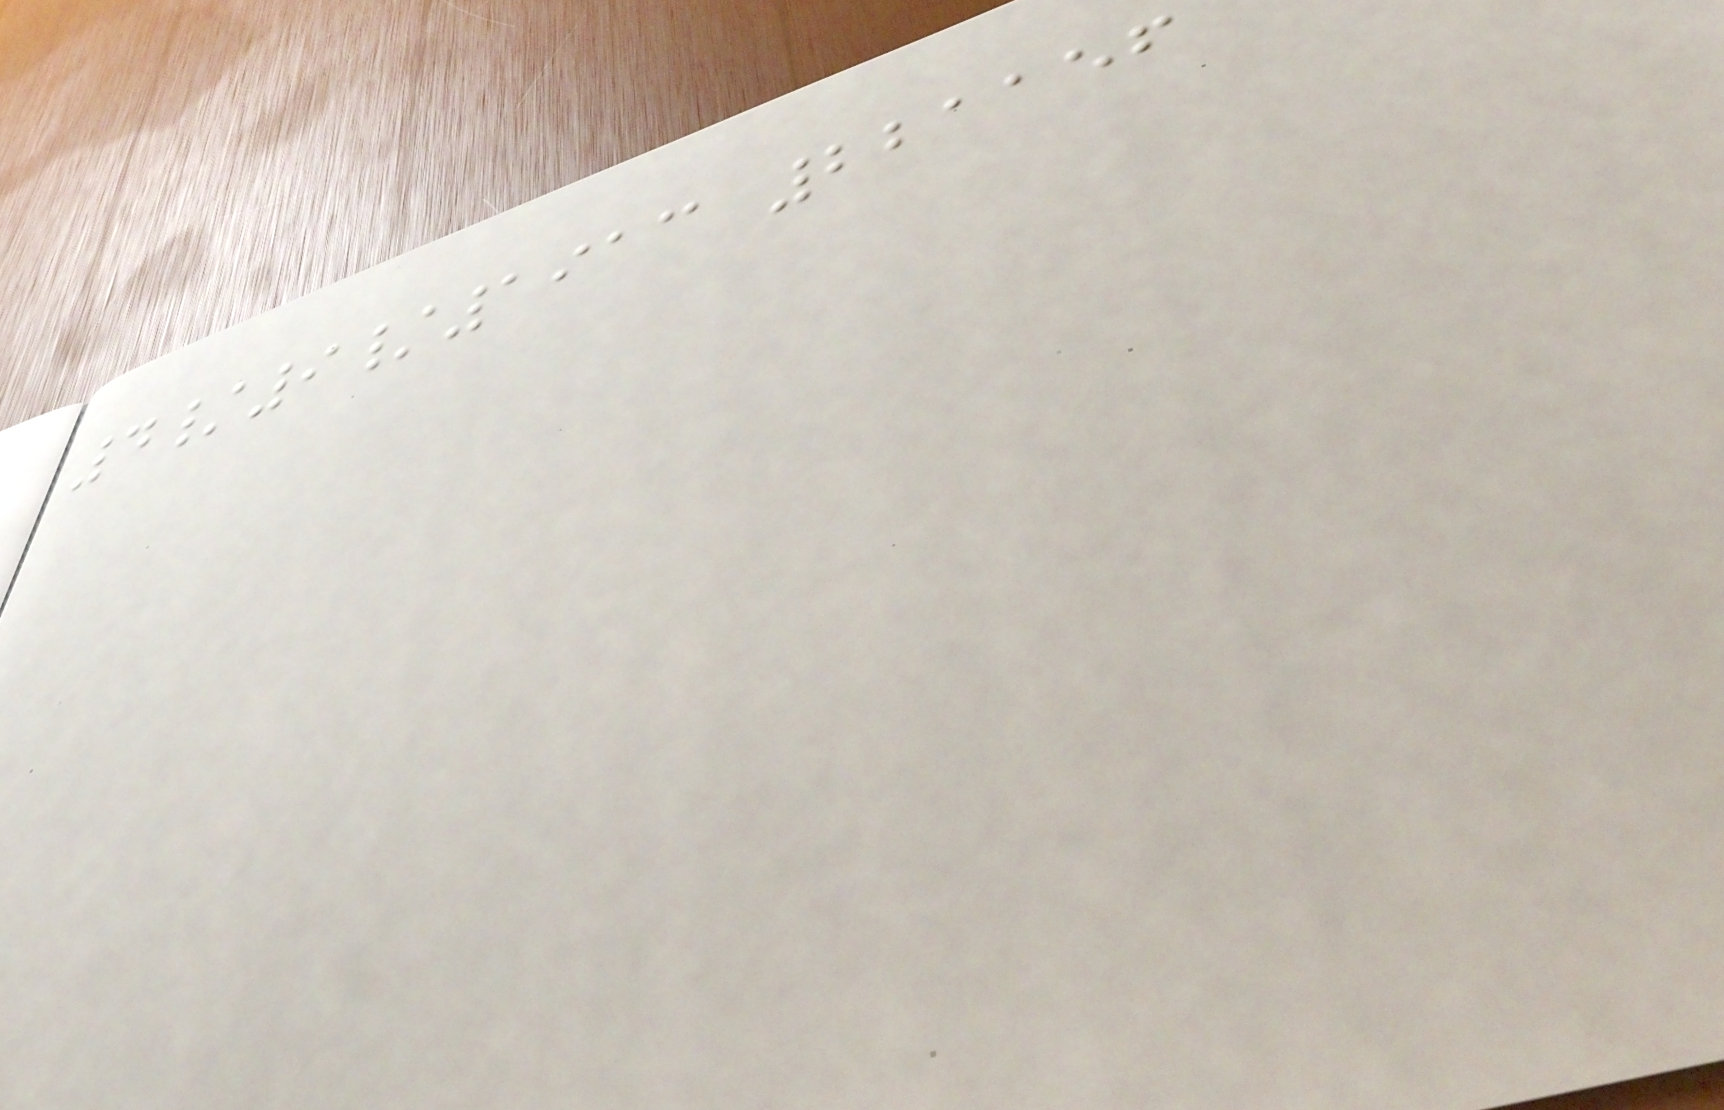4/9/1913 221156
